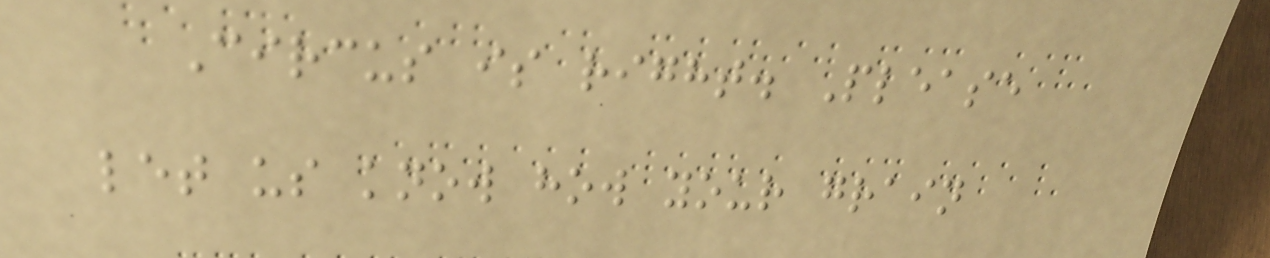Circus is right. Please
let us know how your grain
